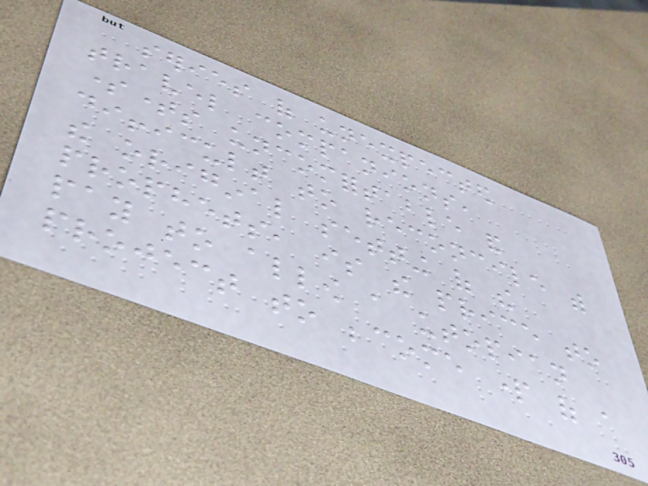series of unexpected
travel companions,
sometimes uncomfortable and
difficult to reconcile with
the original setting of the
prophets, is the price to
pay to allow a utopian
project to become part of a
